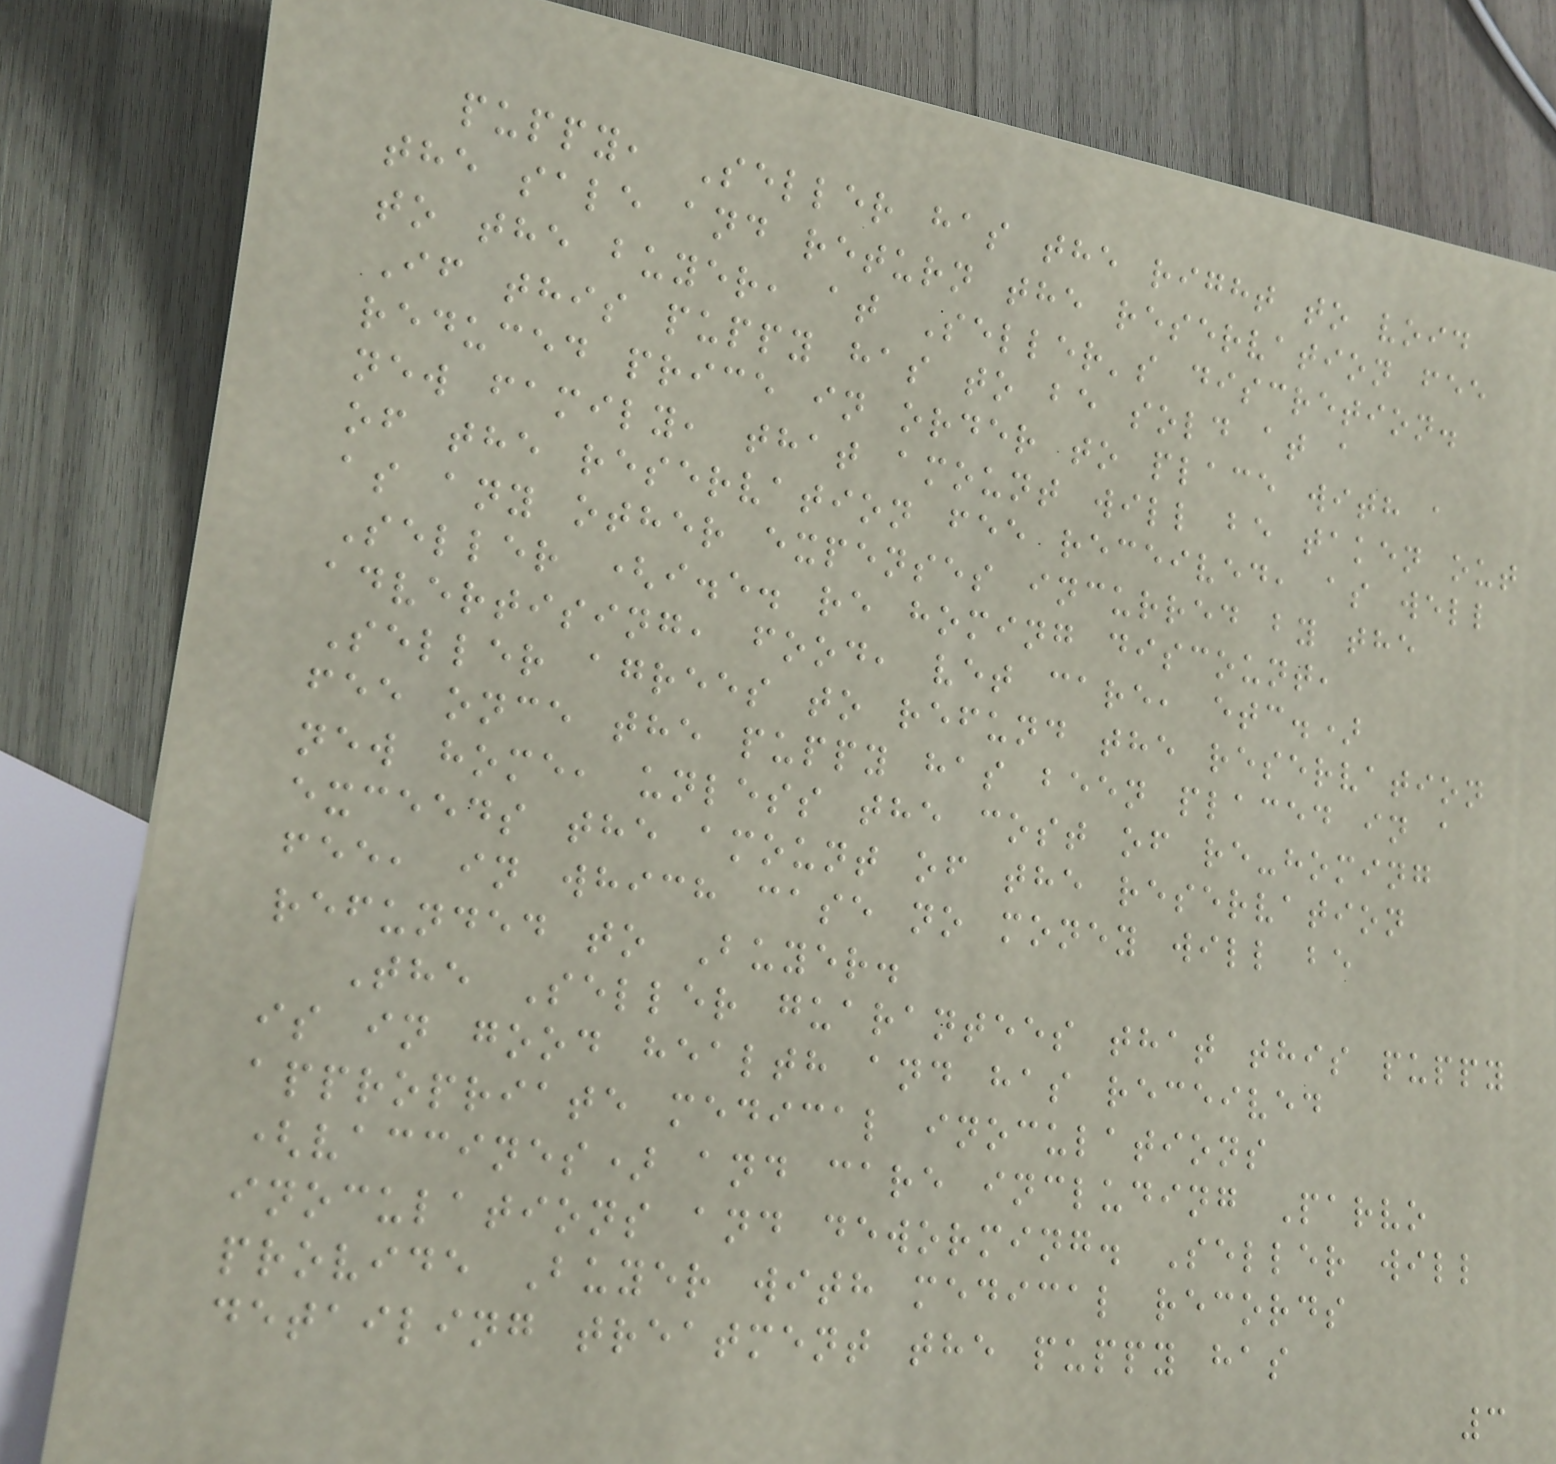puppy, Seller has the right to void
the sale and return the reservation fee
to the buyer, at Seller's discretion.
If this puppy has to be sold at a
reduced price in order to place with a
new family, that amount will be taken out
of the reservation fee received, as well
as any other expenses incurred by the
Seller (i.e. re homing discount,
advertising, food, vet care, etc.)
Seller agrees to refund the reservation
fee once the puppy has been placed in a
new home, unless the cost of re-homing
exceeds the amount of the reservation
fee, in which case no money will be
refunded to Buyer.
The Seller guarantees that this puppy
is in good health and has received
appropriate medical inoculations
(vaccines) and care including Parvo
inoculations and deworming. Seller will
provide Buyer with medical records
detailing treatment the puppy has
3
